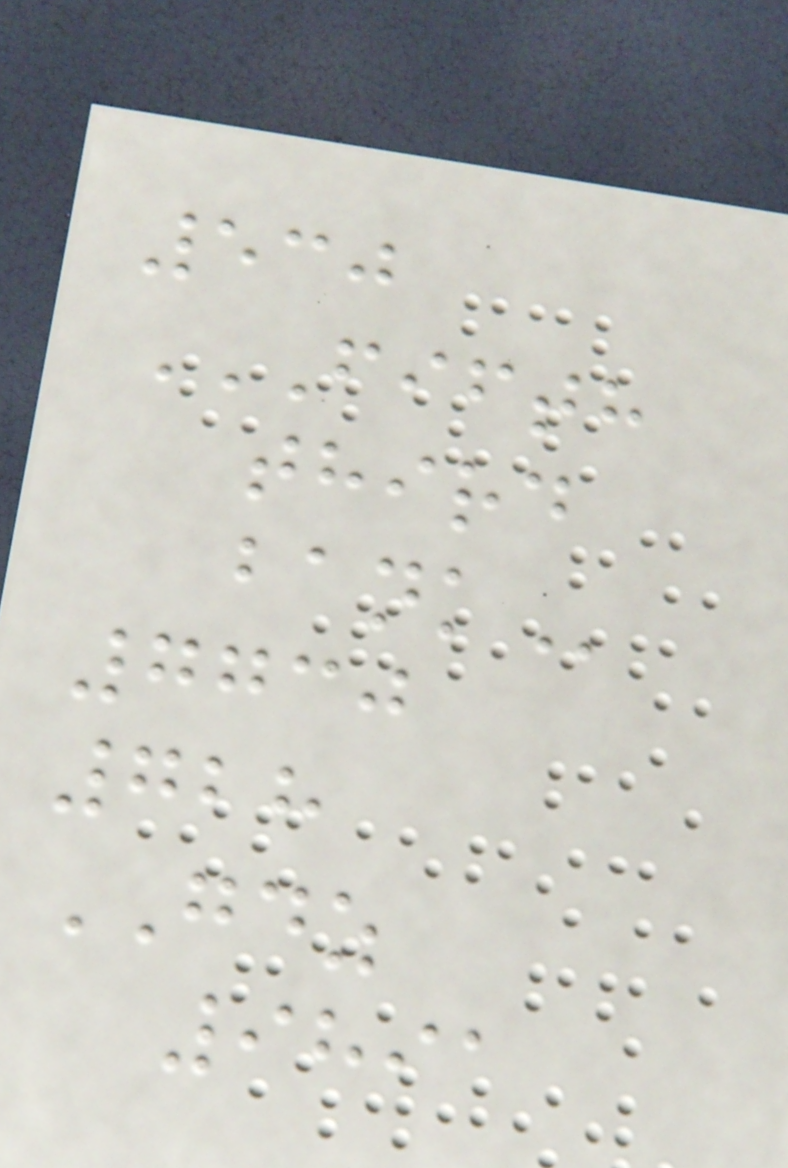530
FIFTH
THIRD
BANK
7730
728
GDZ
9891
